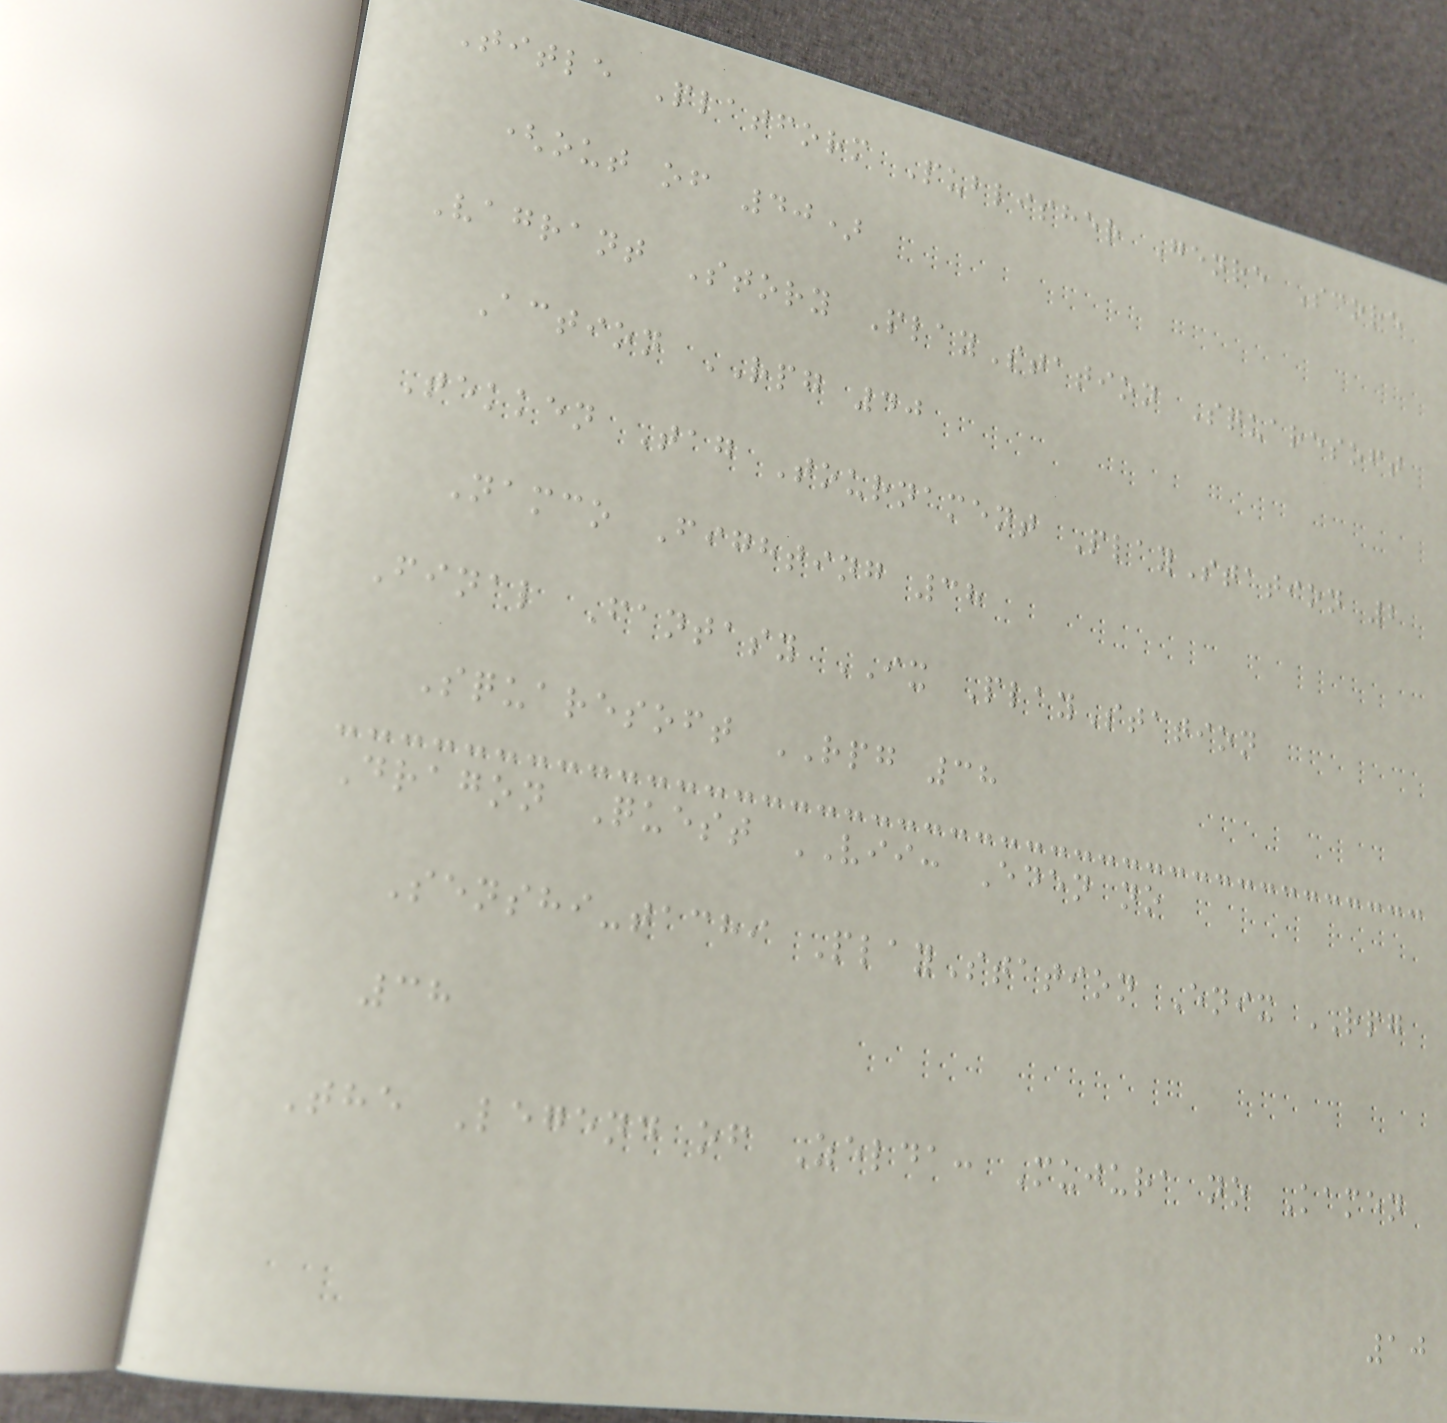Title Platform Publisher Genre Score
(out of 40)
Vagrant Story PlayStation Squaresoft
Action RPG 40
Tekken Tag Tournament PlayStation 2
Namco Fighting 38
Final Fantasy IX PlayStation
Squaresoft RPG 38
Dragon Quest VII: Eden no
Senshi-tachi PlayStation Enix RPG
38
The Legend of Zelda: Mujura no Kamen
10
